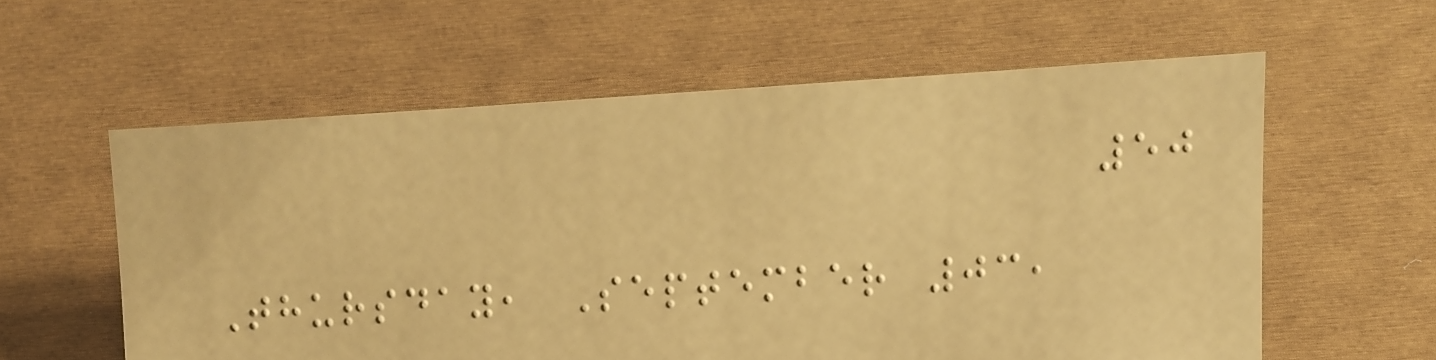50
Thursday, September 03,
